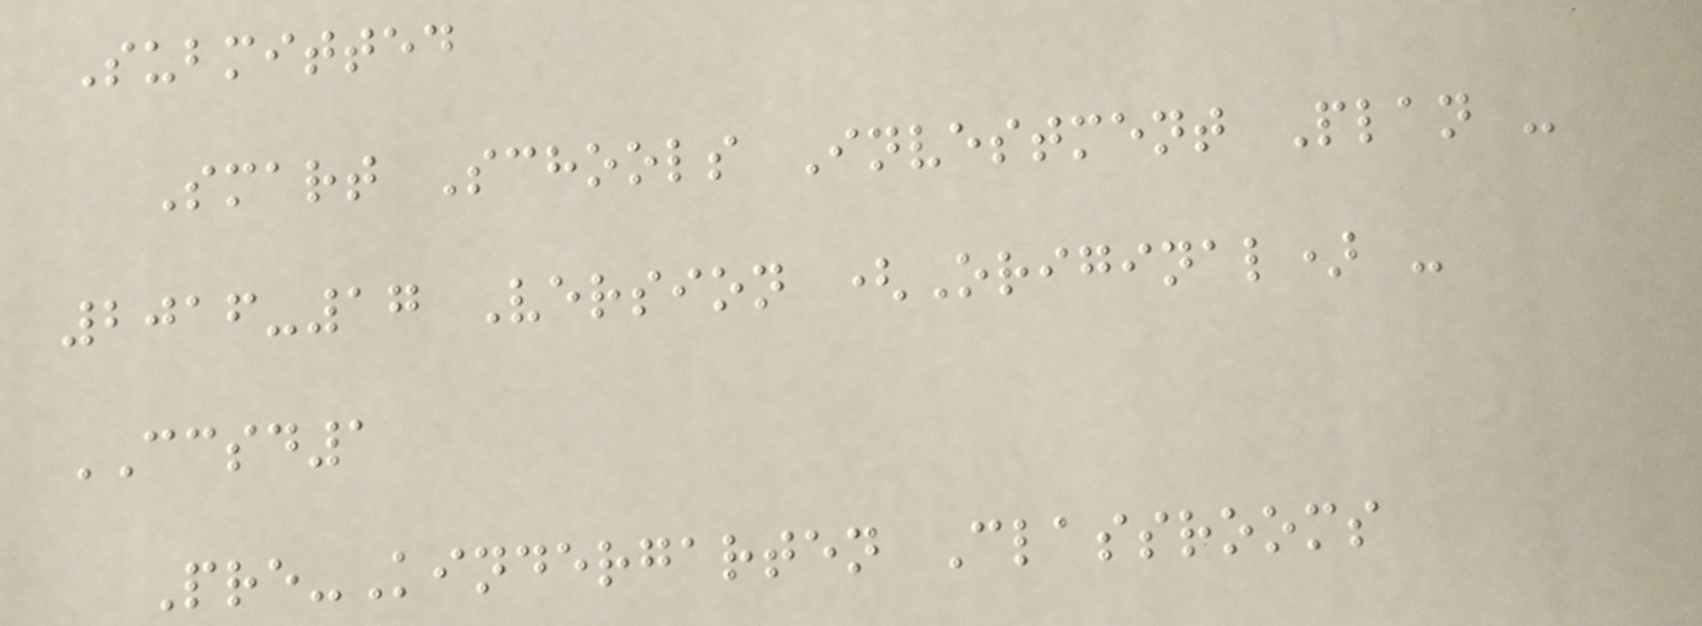Submitted
Smart Schools Investment Plan -
2016-17 Version (Original) -
CCSD1
Pre-Kindergarten Classrooms
